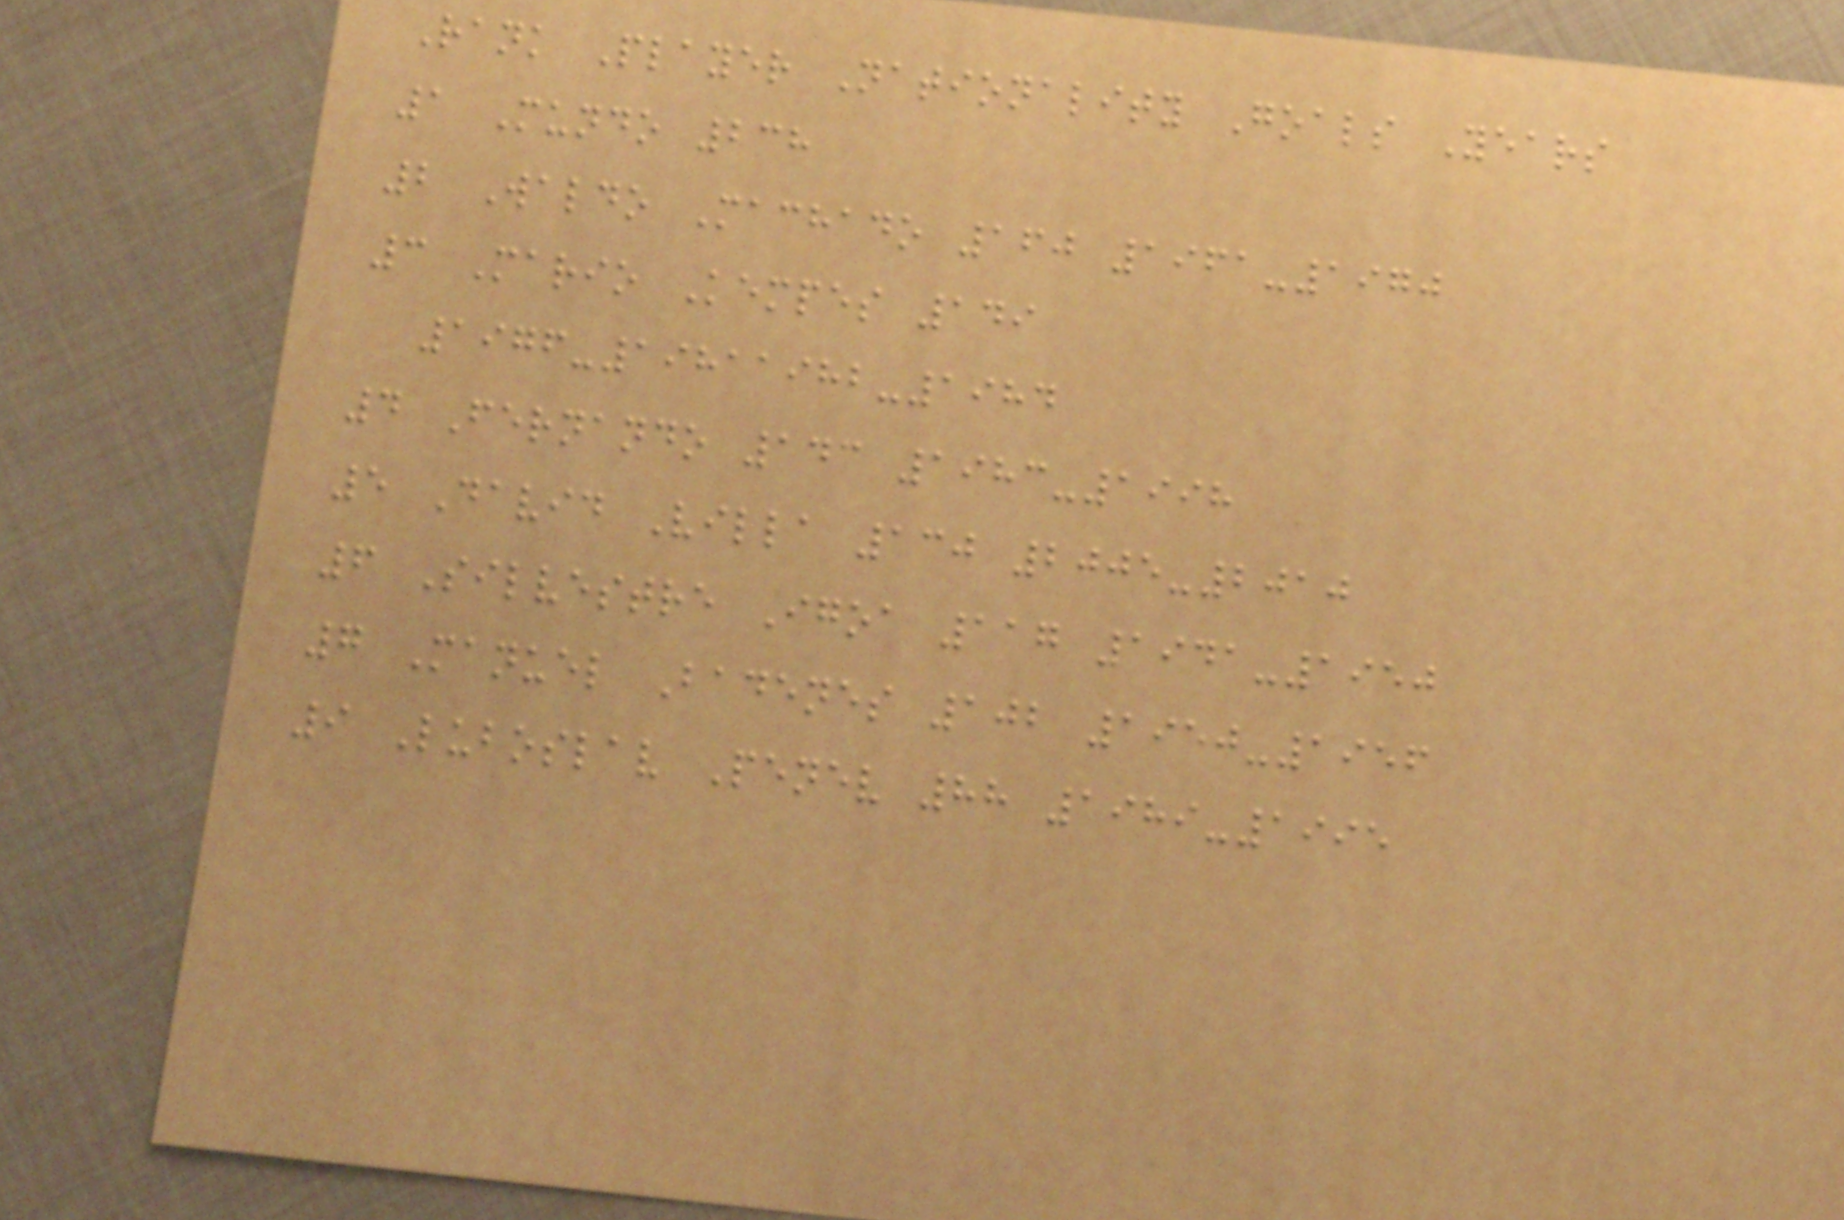Rank Player Nationality Goals Years
1 Mundo 238
2 Waldo Machado 160 1961-1970
3 Mario Kempes 149
1976-19811982-1984
4 Fernando 143 1983-1998
5 David Villa 130 2005-2010
6 Silvestre Igoa 117 1941-1950
7 Manuel Badenes 102 1950-1956
9 Luboslav Penev 88 1989-1995
